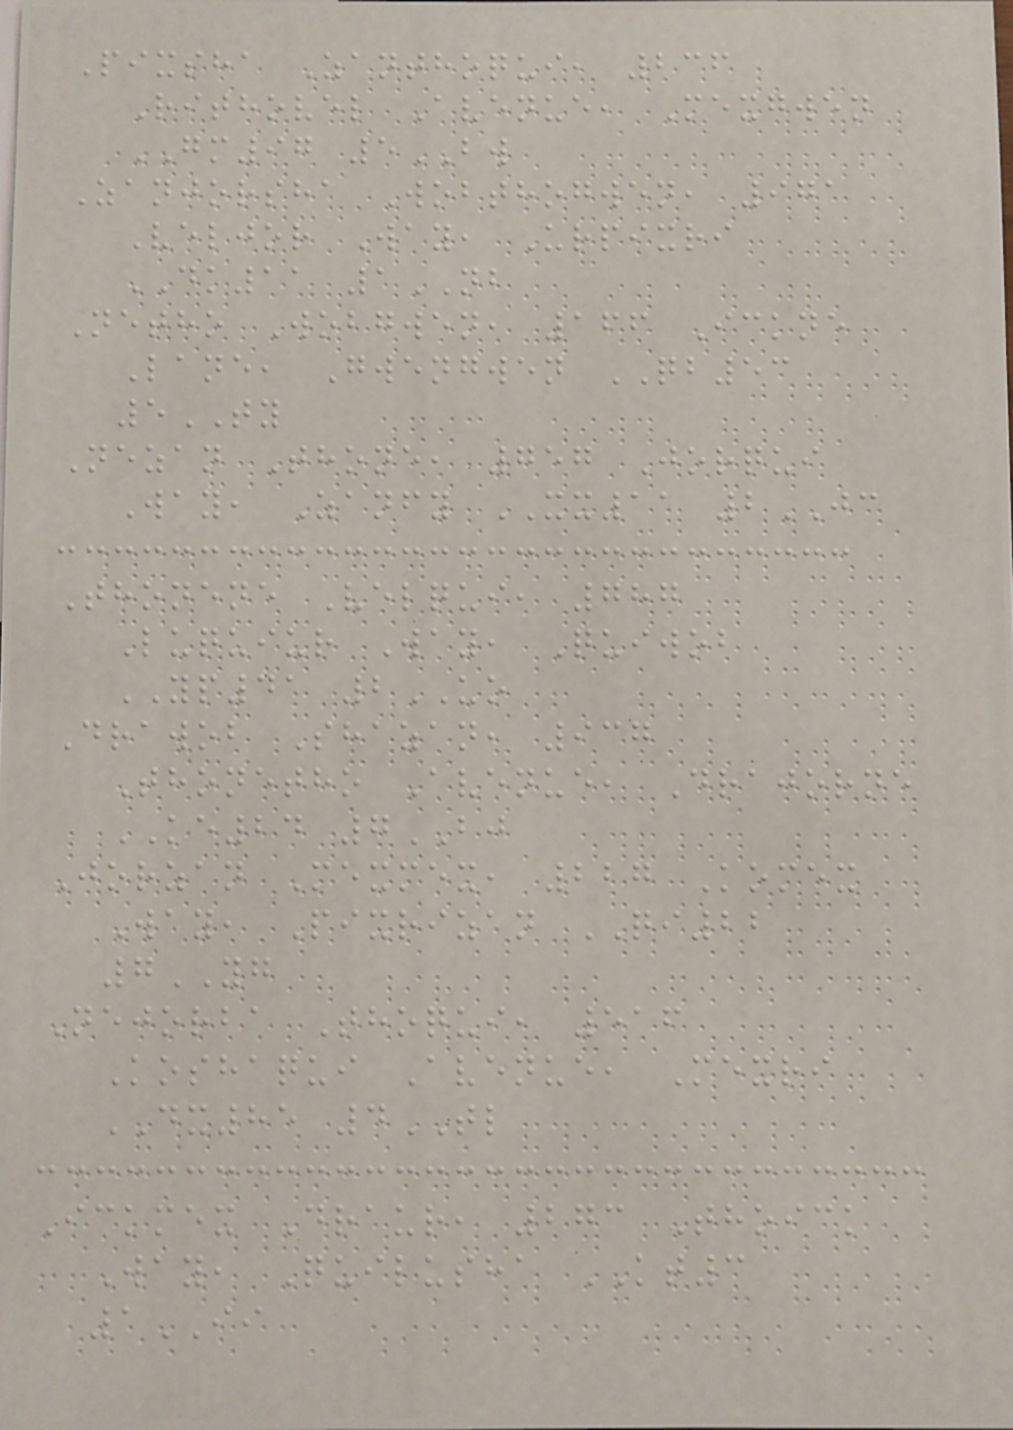Pixsha Zanthoqui, 236
Rithovel Avenue, Mexgwen
GM97 5BW
Zanjorsha Wobthogwen, 971
Veljor Way, Urpixri
DK11 1NB
Netho Wobgwen, 166 Ickne
Lane, Gwengwen QB53
5TY
Nezan Thone, 757 Jorqui
Way, Zanfy XX11 2JC
Thonene Velqui, 787
Luquiur Way, Quiwob
YP41 2UO
Drawob Shazan, 937
Thonetho Avenue, Drajorne
KE24 7BJ
Jorzan Mexmex, 227 Komex
Way, Pixrizan QI22
7YG
Nejorba Thoqui, 516
Koshaqui Avenue, Mexri
DX85 4TL
Ickmex Draur, 273 Thoick
Way, Quilusha KT3
1II
